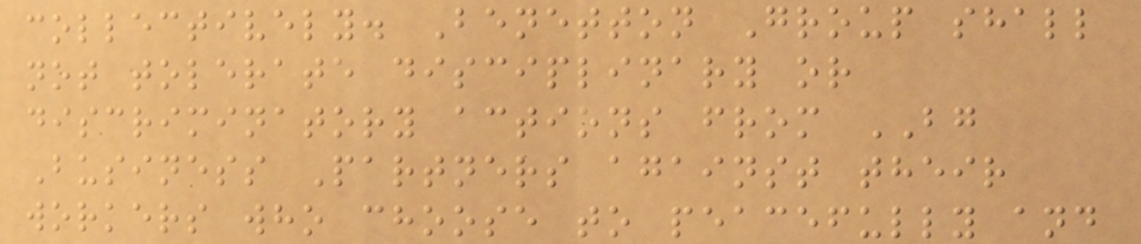collectively. Benetton Group shall
not tolerate disciplinary or
discriminatory actions from BG
Business Partners against their
workers who choose to peacefully and
